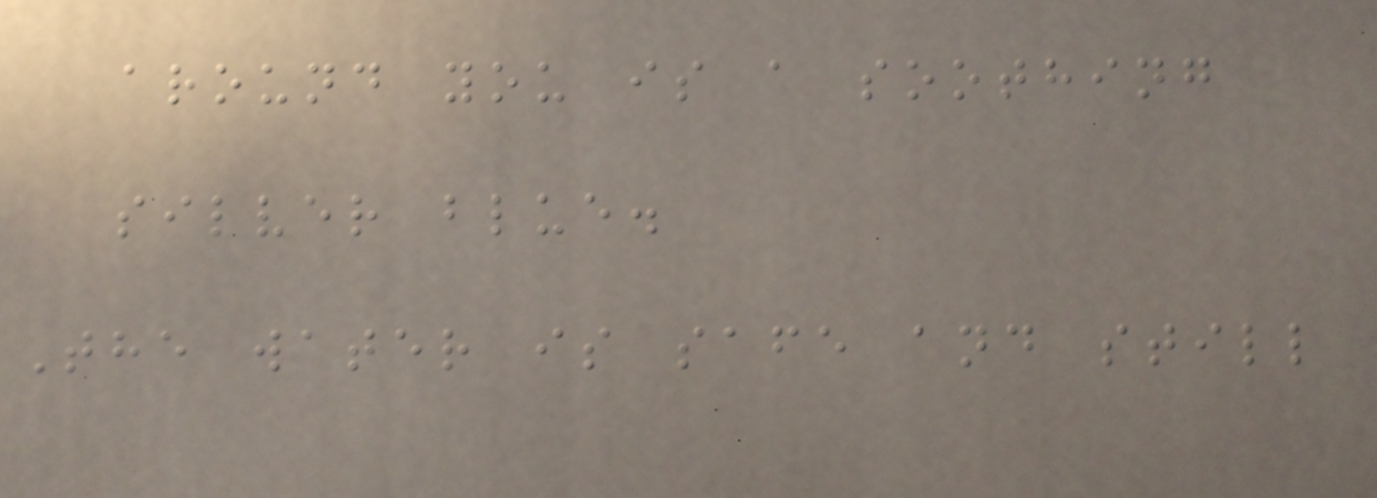around you is a soothing
silver blue.
The water is safe and still
